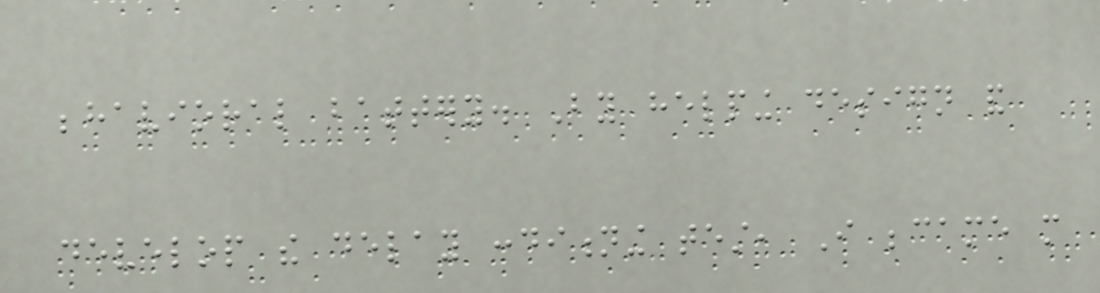behavioral battery. By helping design and
develop the delay conditioning test, I became more
